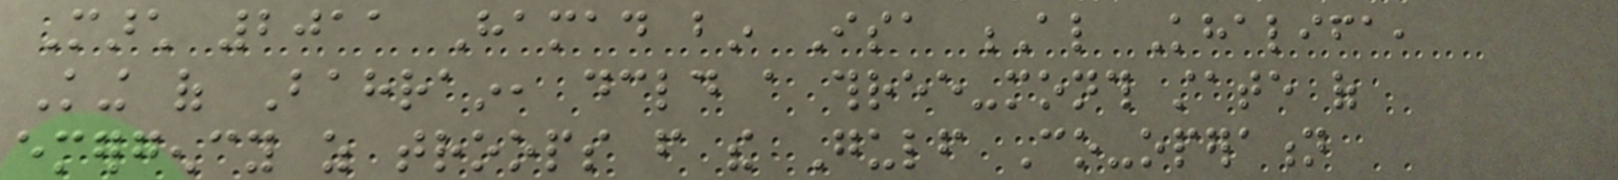March 2011 Hamad bin Isa Al Khalifa,
King of Bahrain, declared a three-month state of
emergency as troops from the Gulf Co-operation
